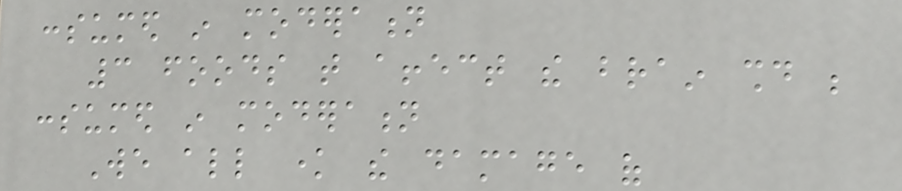consumed in moderation
3 foods that affect the brain should be
consumed in moderation
We all know the damage of
